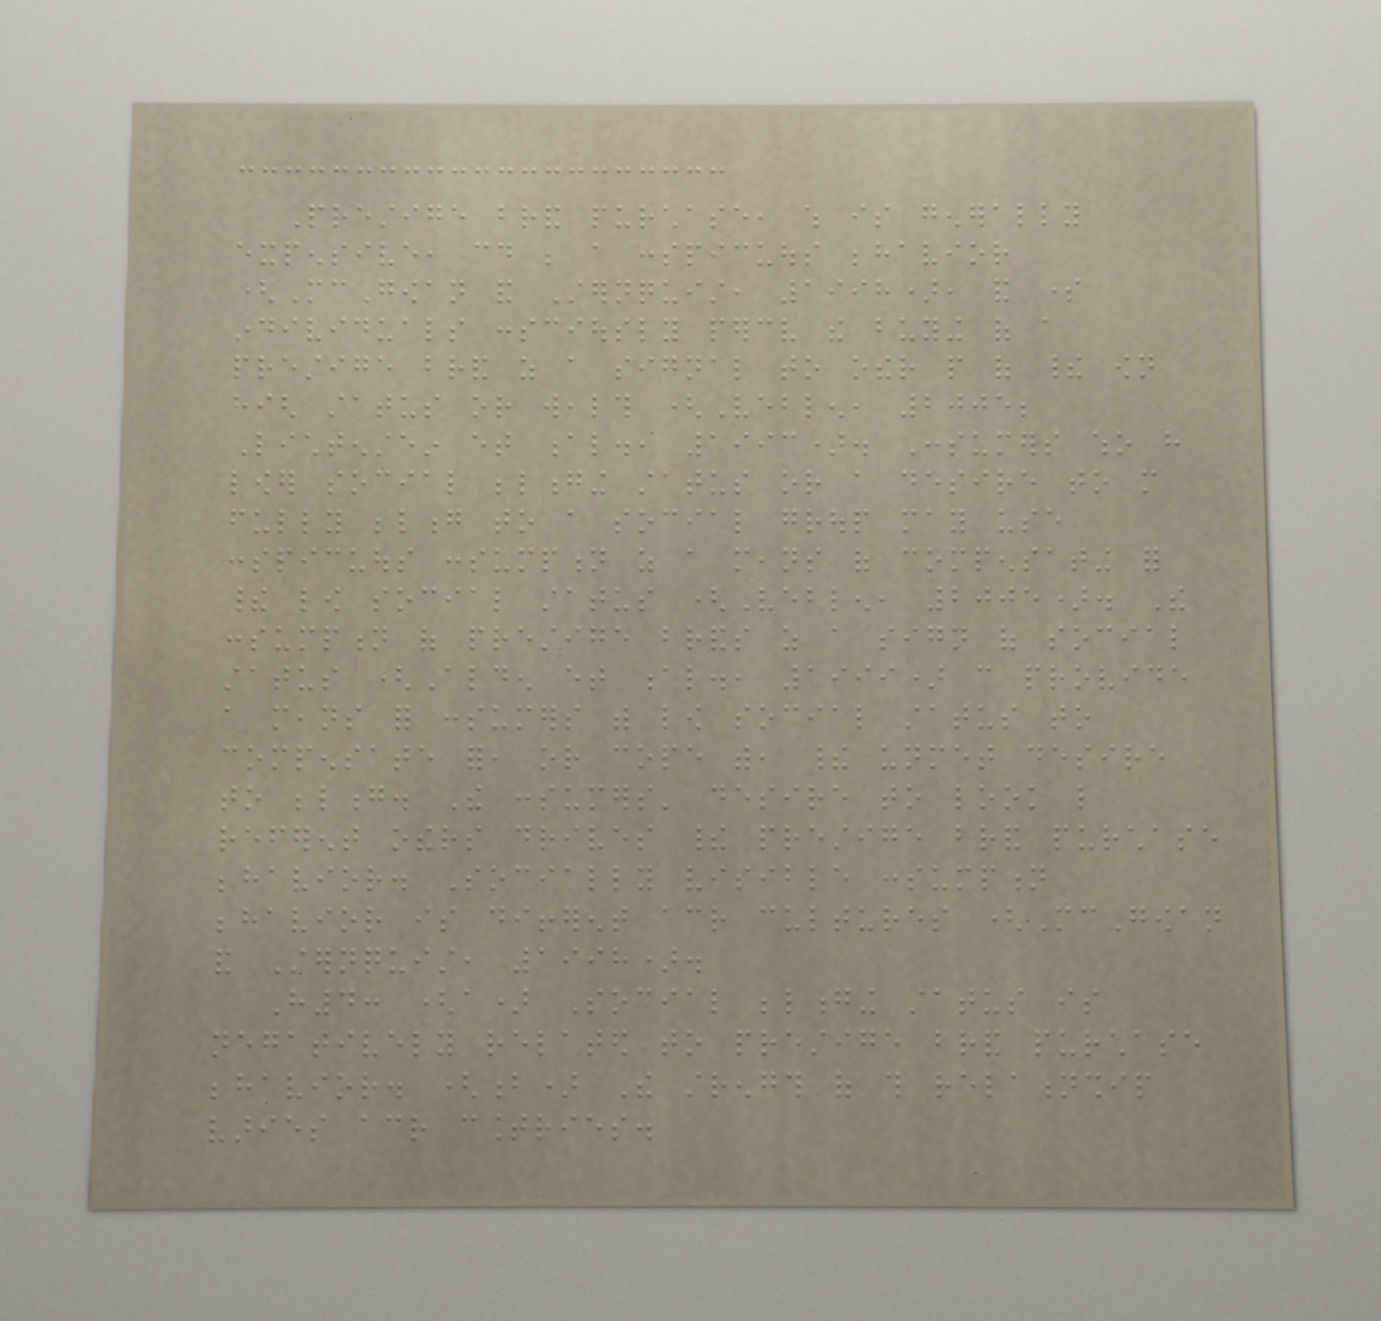Prestige brand purchase, which is generally
expensive, could be a conspicuous behavior
(McGowan and Sternquist, 1998), and some
individuals consciously perceive the buying of a
prestige brand as a signal to other people of their own
high status or wealth (Veblen, 2005;
Lichtenstein et al., 1993). Consumers who have
lower social belonging status or a desire to more
fully belong to a social group may use
conspicuous consumption as a means of compensating for
their low social status (Veblen, 2005). The
consumption of prestige brands as a sign of social
status (Alden et al., 1999) can provide
a means for consumers with low social status to
compensate for, or cope with, their unmet desire
to belong. The consumers' desire to look like
referent others drives their prestige brand purchase
behavior. Socially visible consumption
behavior is different across cultures (McGowan
and Sternquist, 1998).
H4: (a) Social belonging status is
negatively related to prestige brand purchase
behavior. (b) The strength of this relationship
varies across countries.
